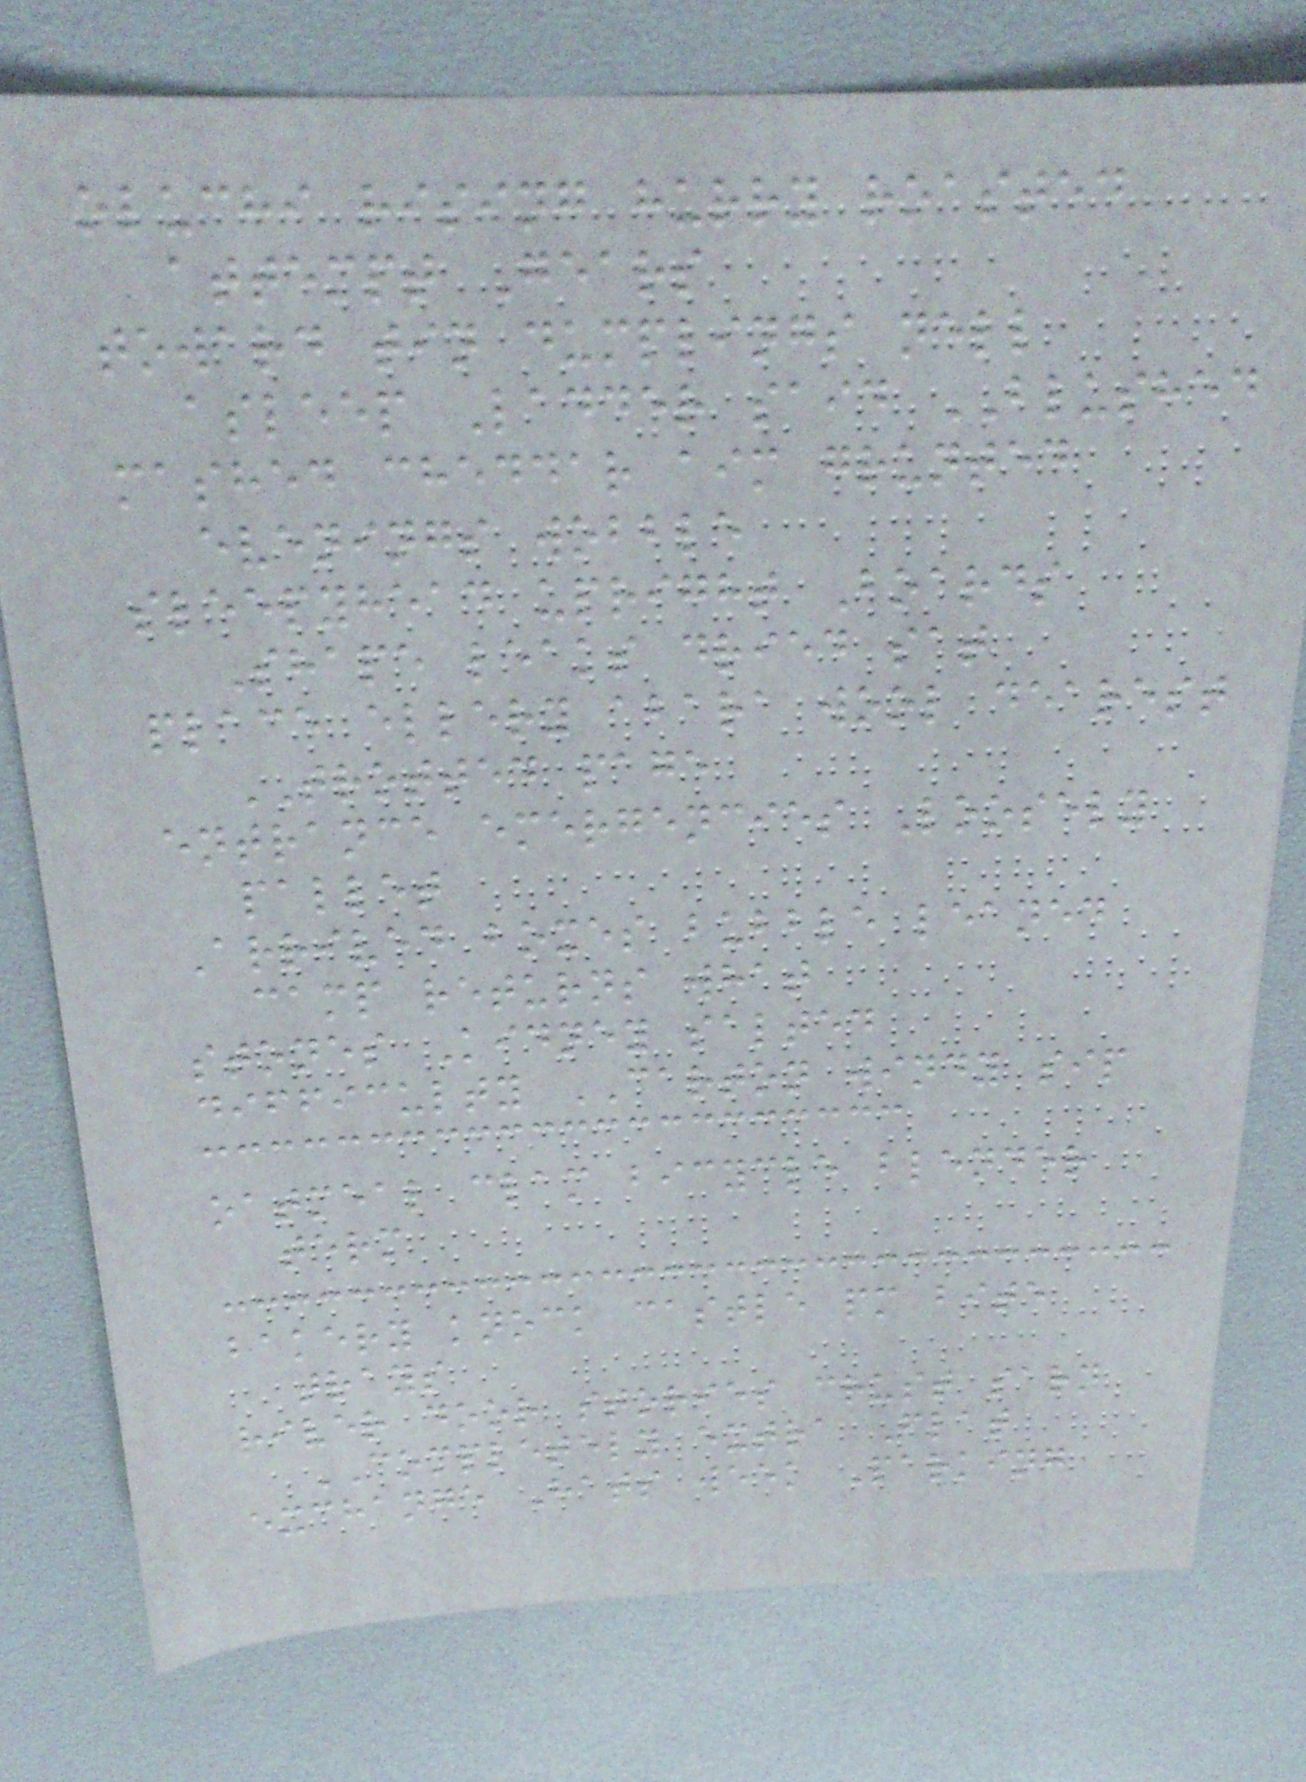oluchi rising hurry roasted
attempt Gears
toward tin dumplings nell
asleep Ladder said BLUSHED
mashed cheddar aim grunted
evenings wobble
sleepyhead upright Boards
Shape leaks dried sat
place ellery abara wool dearest
TROTTED page
entrance emergencies Loosely
pallet
Arrived boxes bubble leaned
camp returns what
stones Kidney salted
difficulty CARTON windy sip
oatmeal clam bicycle blender
term
bakery knock castle pm bite
trays
river door stories crust sarn
COMPLETELY extra Flat
exchange Hats week Parking
